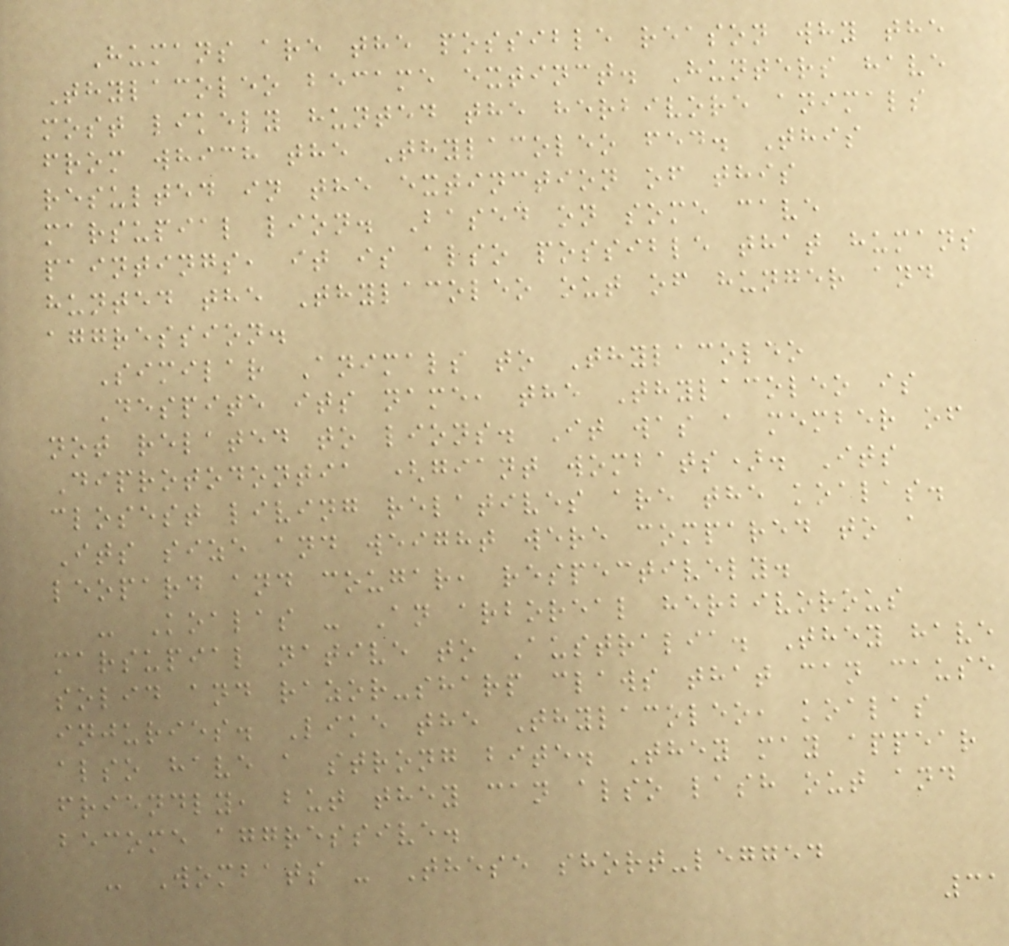Humans are the possible reason why the
Thylacoleo became extinct. Hunters have
most likely hunted the herbivore animals
from which the Thylacoleo fed. This
resulted in the extinction of this
marsupial lion. Based on some cave
paintings, it is also possible that humans
hunted the Thylacoleo out of hunger and
aggression.
Similar Animals to Thylacoleo
Despite its name, the Thylacoleo is
not related to lions. It was a member of
Diprotodontia (giant wombats). Its
closest living relatives are the koalas.
Its size and weight were compared to a
leopard and cougar, respectively.
- Koalas - An arboreal herbivorous
marsupial native to Australia. They have
solid and razor-sharp claws that can cause
injuries. Like the Thylacoleo, koalas
also have a strong bite. They may appear
friendly, but they can also lash out and
become aggressive.
- Wombats - These short-legged
31
